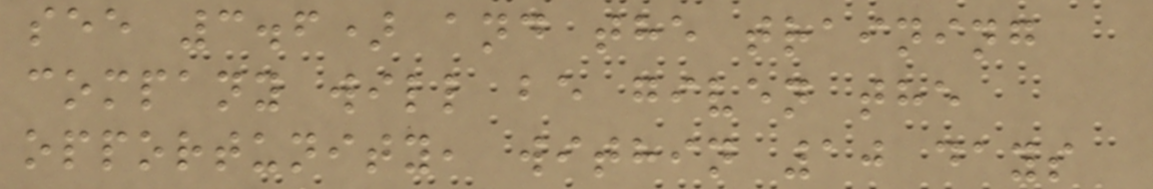see 3.6) and the training
company will be given the
opportunity, within 10 days
